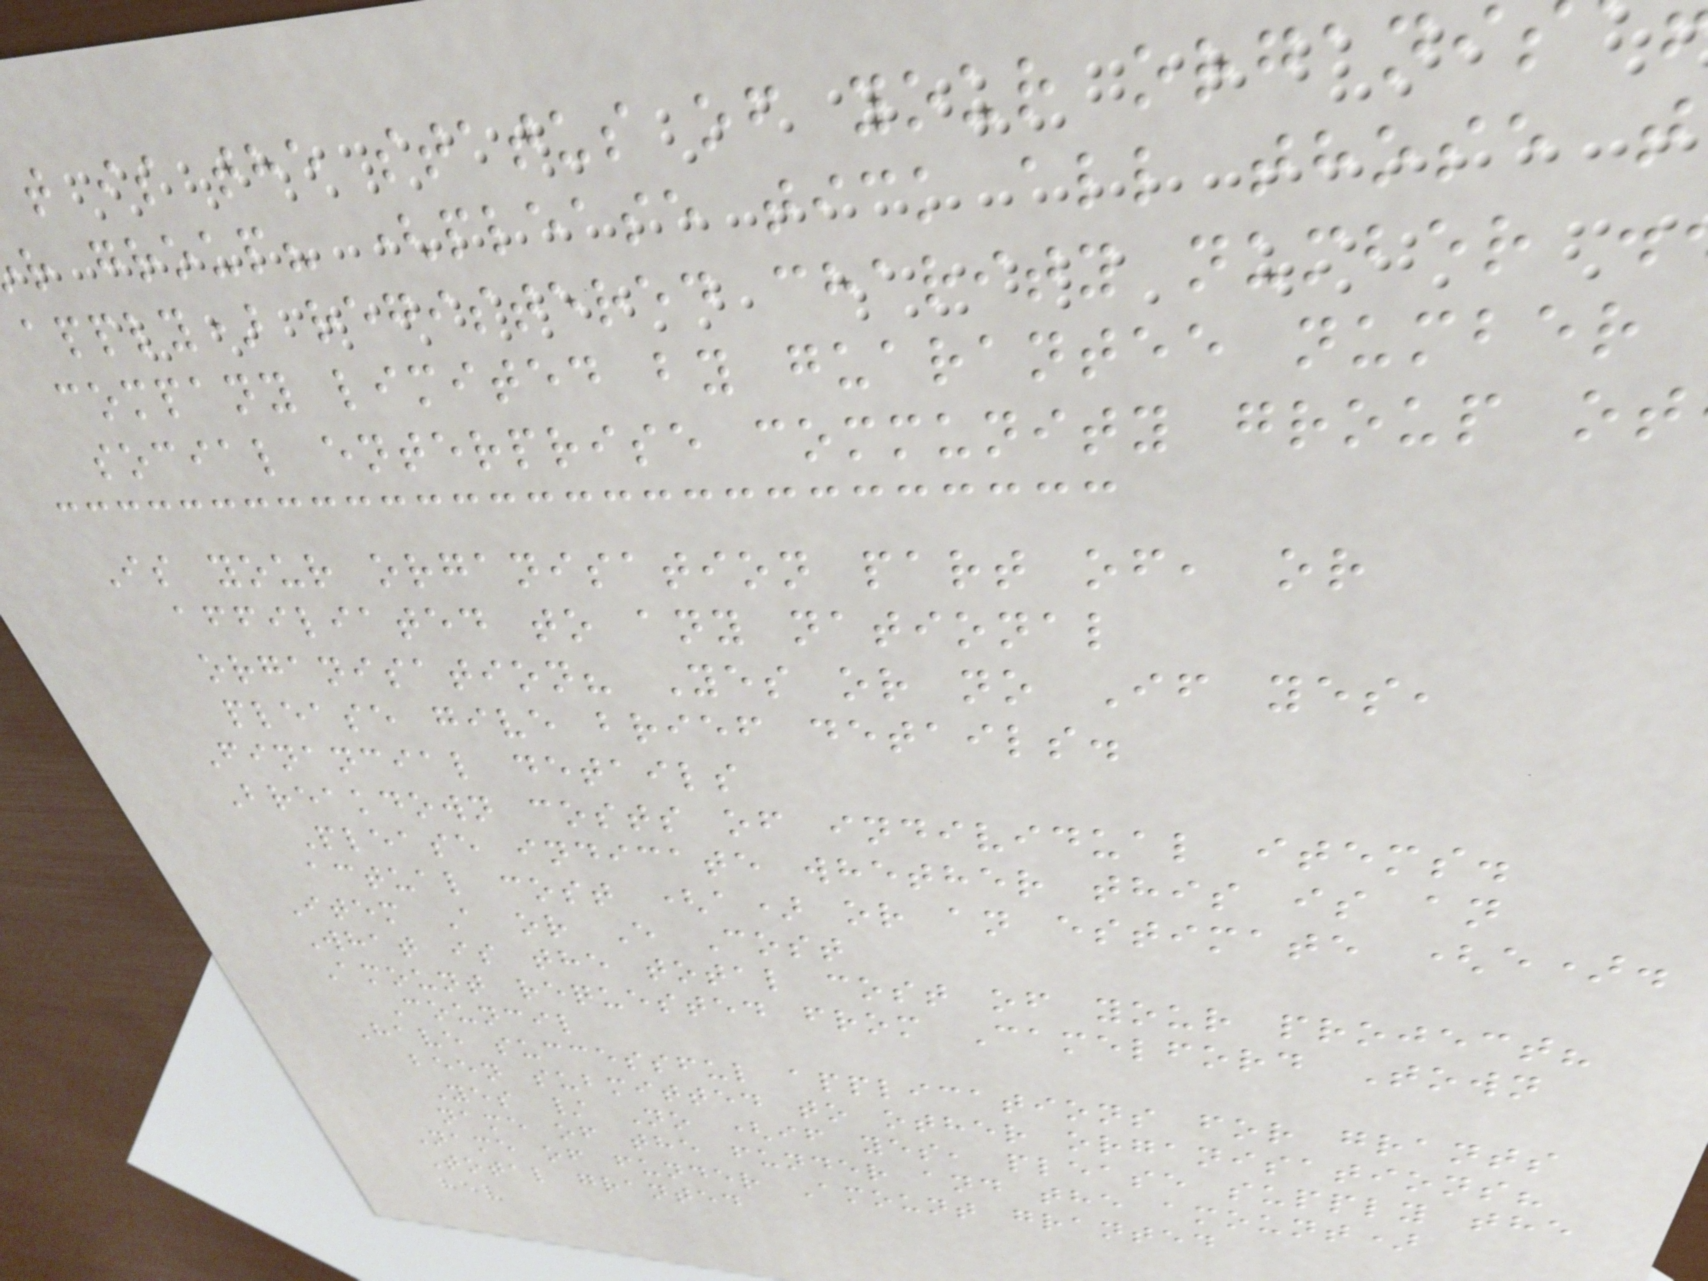t is the status of your organi
r group? (please tick all those t
apply) registered charity number .
company limited by guarantee number
social enterprise community group ot
Is your organisation part of, or
affiliated to any national
organisation? Yes or no If yes,
please give brief details.
Financial details
Breakdown costs of individual items.
Please indicate whether this is an
actual cost (a) or an estimate (e).
Item A or E Cost
What is the total cost of your project?
Amount requested from Camelford Town
Council
Have successful applications for grants
been submitted to other organisations?
Yes / No (if yes, please supply the
name of the funder and the amount)
Name of funder Amount granted
Total granted
